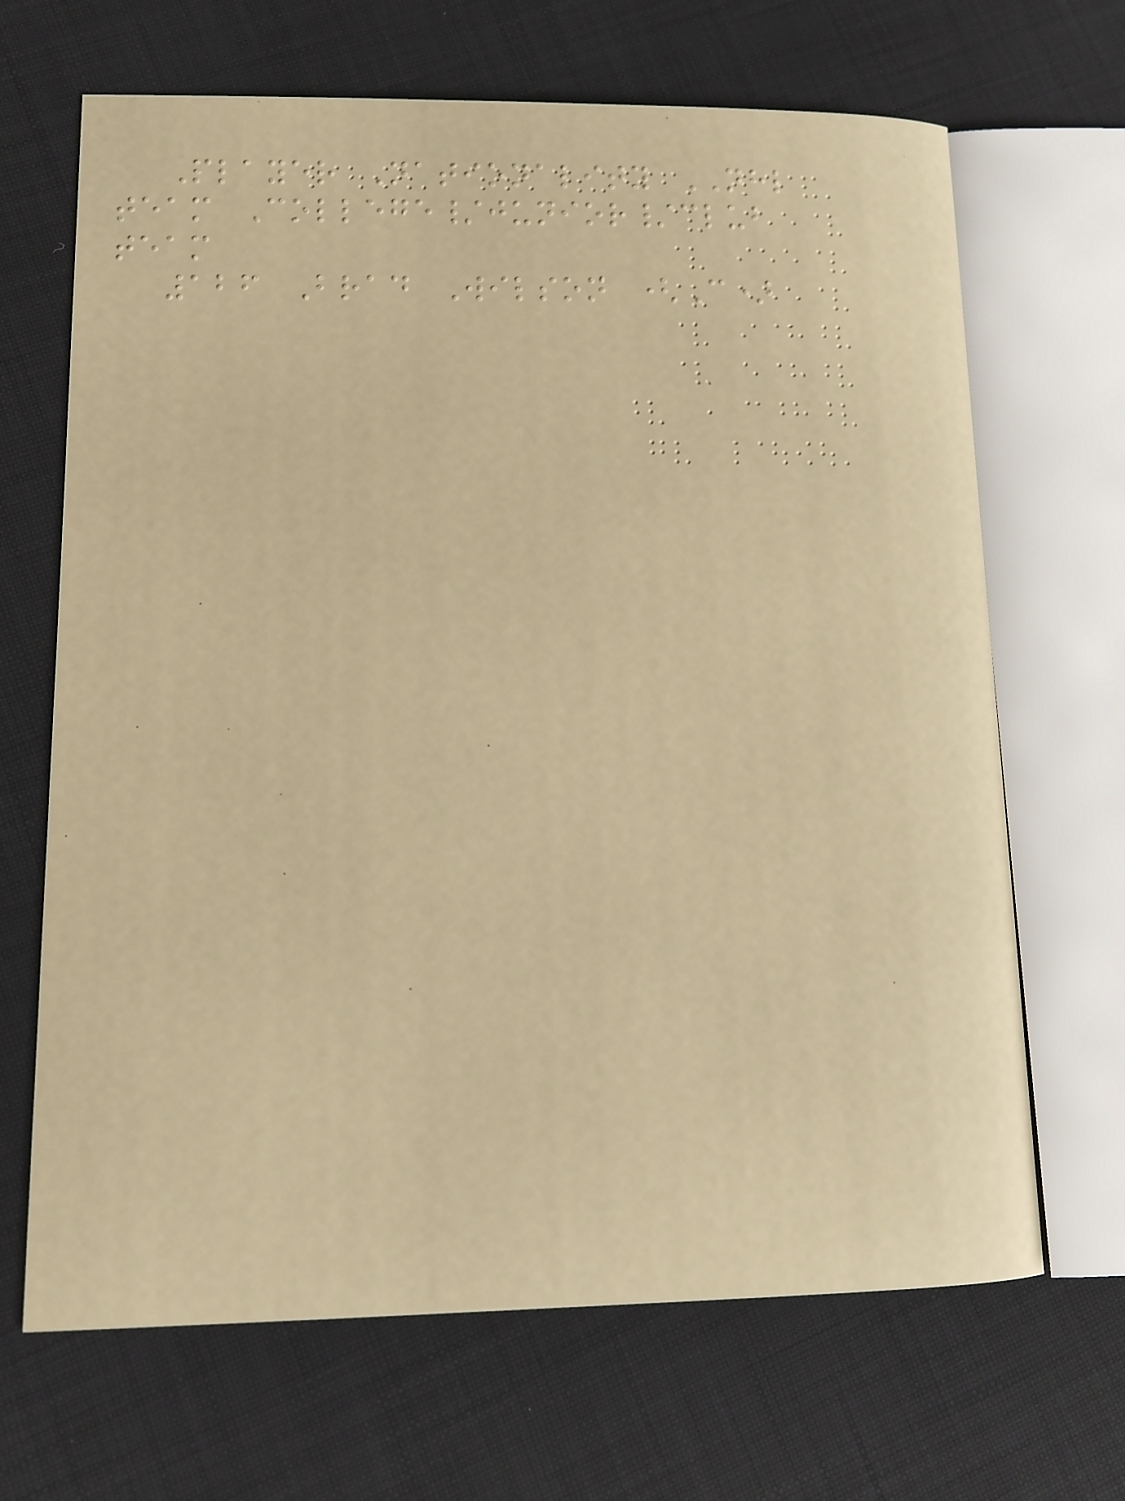Player Nationality NHL
team College/junior/club
team
126 Brad Wilson (C)
